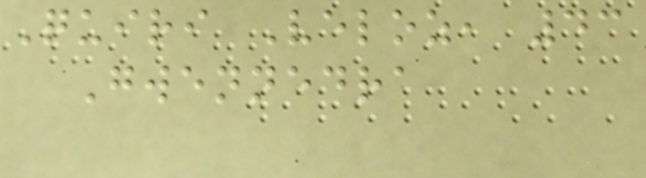Quiri Veloz, 43
Gwennedra
